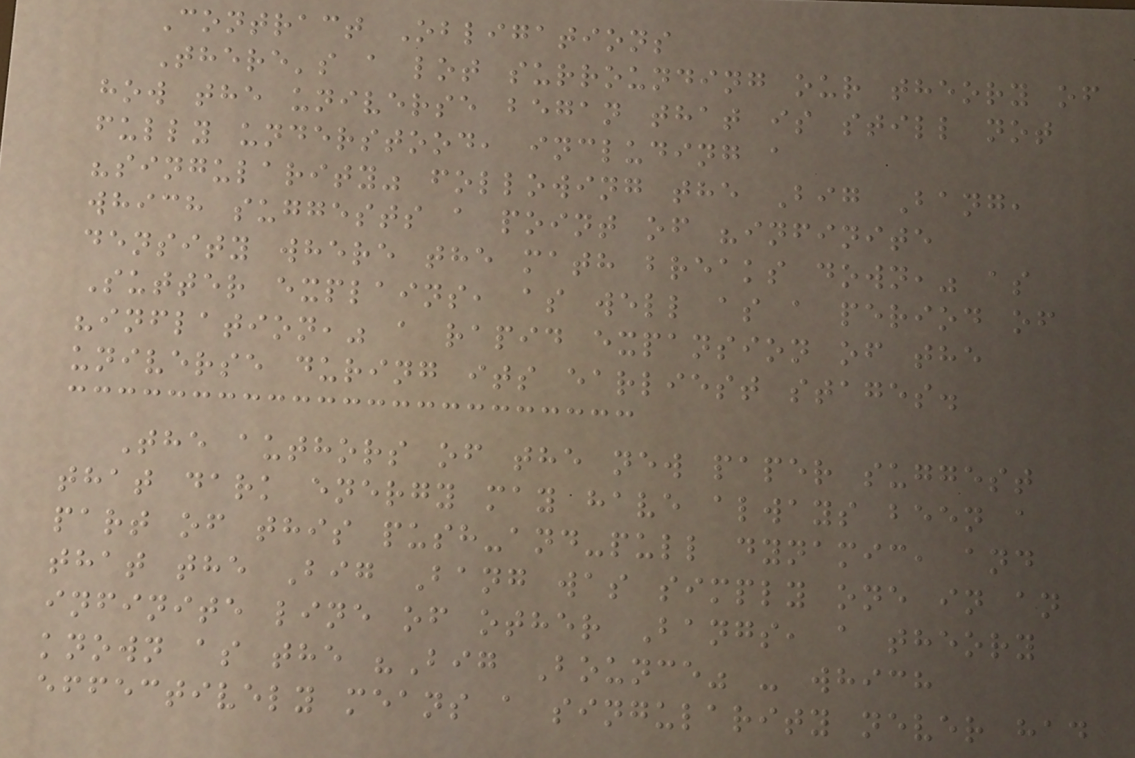Contract Obligations
There's a lot surrounding our theory of
how the universe began that is still not
fully understood, including a
"singularity" following the Big Bang,
which suggests a point of "infinite
density where the math breaks down," as
Sutter explains, as well as a period of
"inflation," a rapid expansion of the
universe during its earliest stages.
The authors of the new paper suggest
that dark energy may have always been a
part of this push-and-pull dynamic, and
that the Big Bang was simply one in an
infinite line of other Bangs, a theory
known as the "Big Bounce" - which
effectively means a singularity never had
